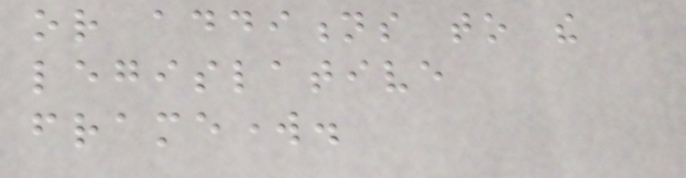or additions to the
legislative
framework.
